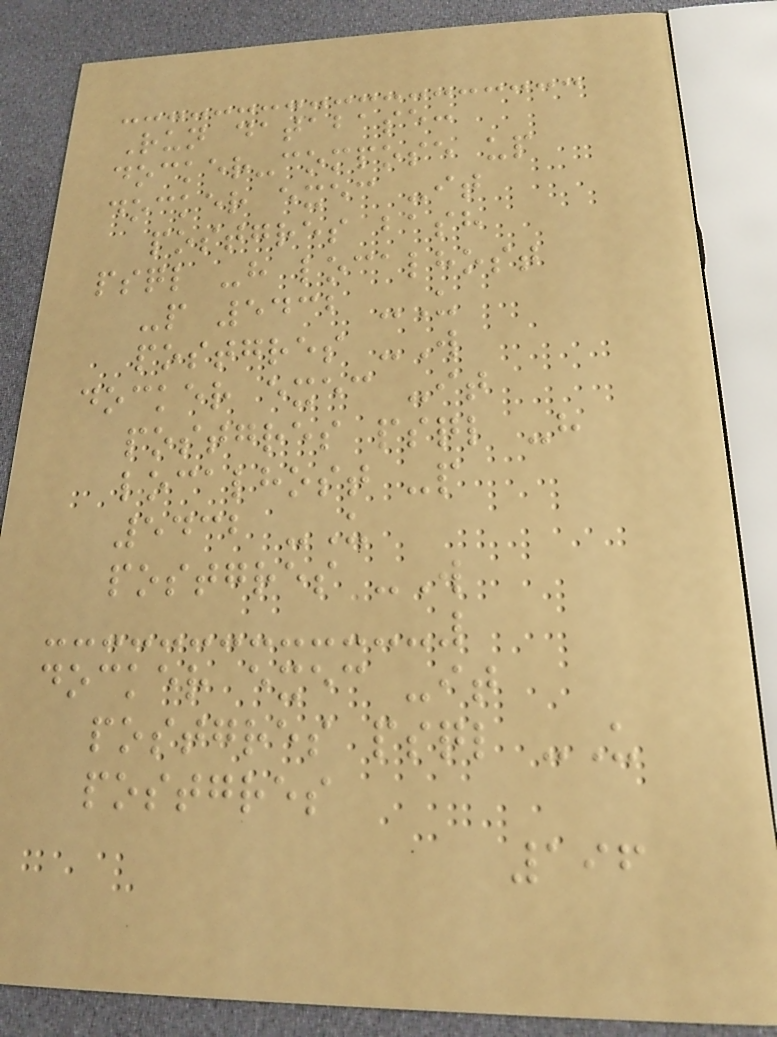Run database:
docker-compose up
docker exec -it
postgres bash
psql -h localhost
-p 5432 -U
postgres -W
docker exec -it
postgres psql -h
localhost -p
5432 -U
postgres -W
docker exec -it
postgres psql -U
postgres
196
